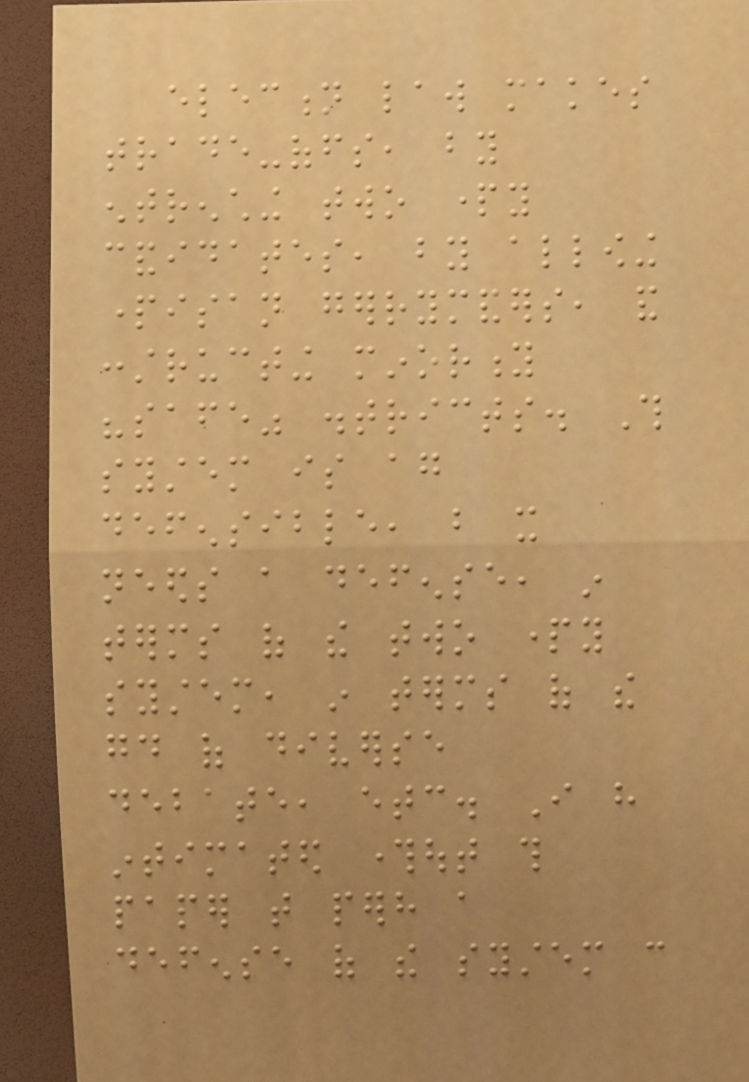election law makes
trade-offs, by
entrenching two party
candidates, by allowing
partisan gerrymanders, and
constructing minority
"safe" districts. This
system is again
defensible, but it
needs a defense, in
terms of the two party
system, in terms of the
good of diverse
debate, etc. I have
intimated throughout this
paper that perhaps a
defense of the system can
